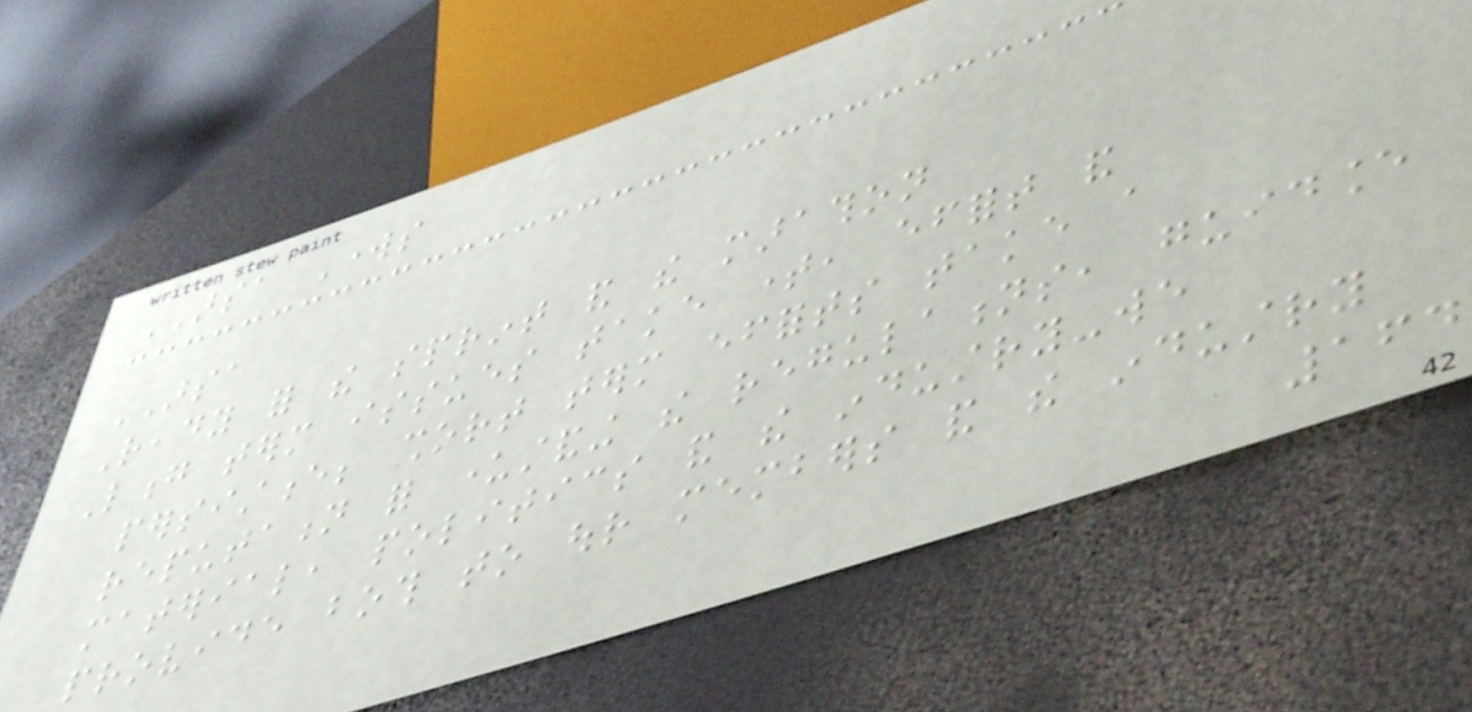ARSA Works
ARSA
Ready for the sprint and the marathon
Long term issues take time, effort and
persistence; short term efforts take a
reputation for understanding the regulations, guidance
material, politics and the industry-we
provide both to our members and the industry
164
